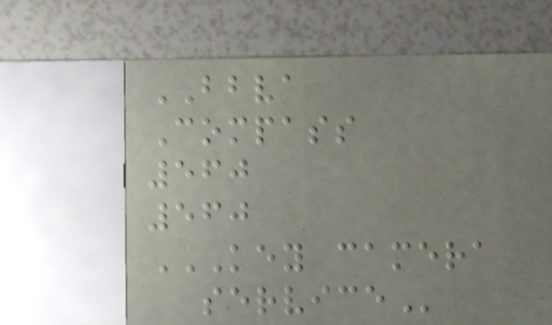BBVA
Compass
560
560
KEY CAMERA
SERVICE
